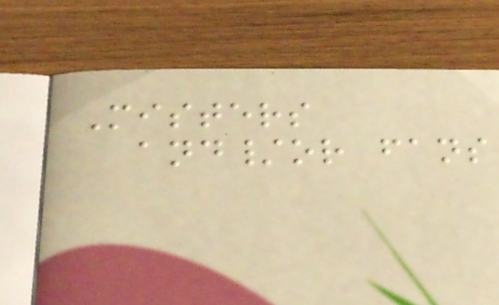Misters
and/or fans
